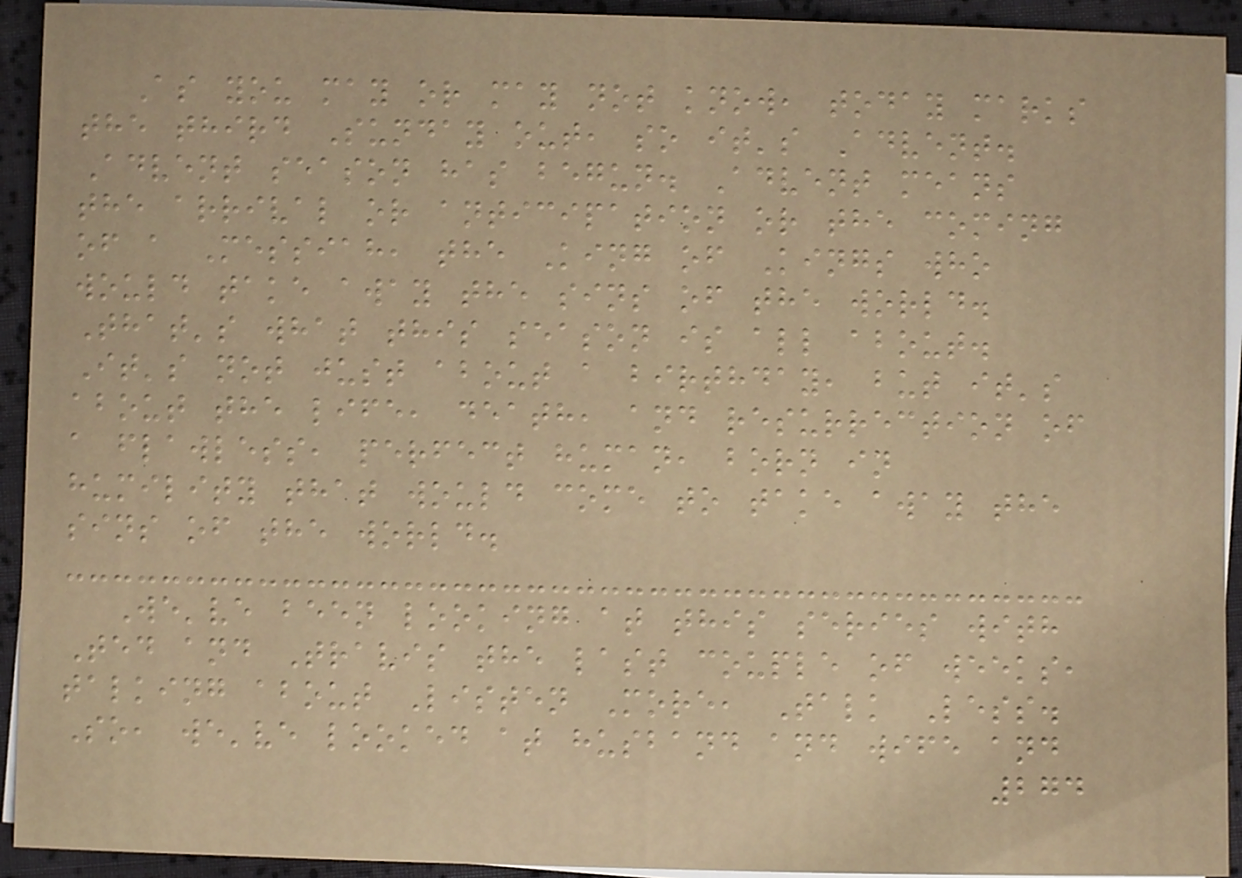As you may or may not know, today marks
the third Sunday out, so it's Advent.
Advent season has begun. Advent means
the arrival or anticipation or the coming
of a Messiah, the King of Kings who
would take away the sins of the world.
That's what this season is all about.
It's not just about a birthday, but it's
about the life, death, and resurrection of
a flawless, perfect human, born in
humility that would come to take away the
sins of the world.
We've been looking at this series with
Ted and Travis the last couple of weeks,
talking about Listen More, Talk Less.
So, we've looked at husband and wife and
274
